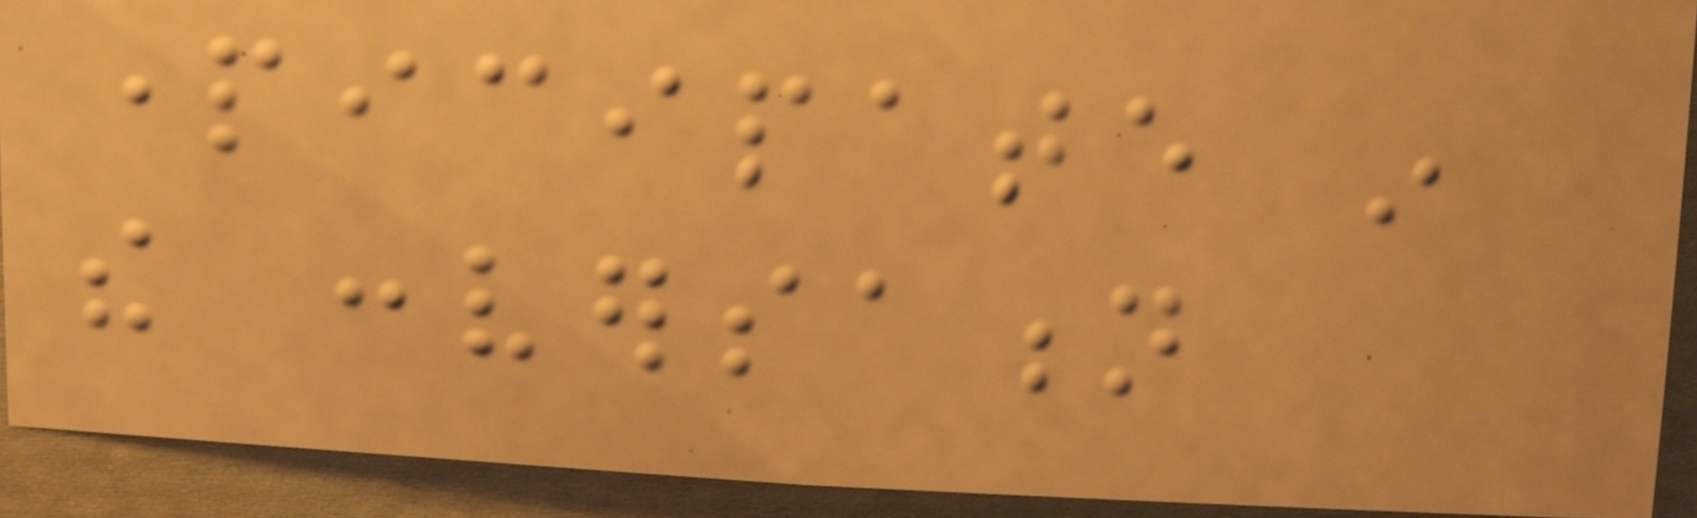participate in
the conversation
